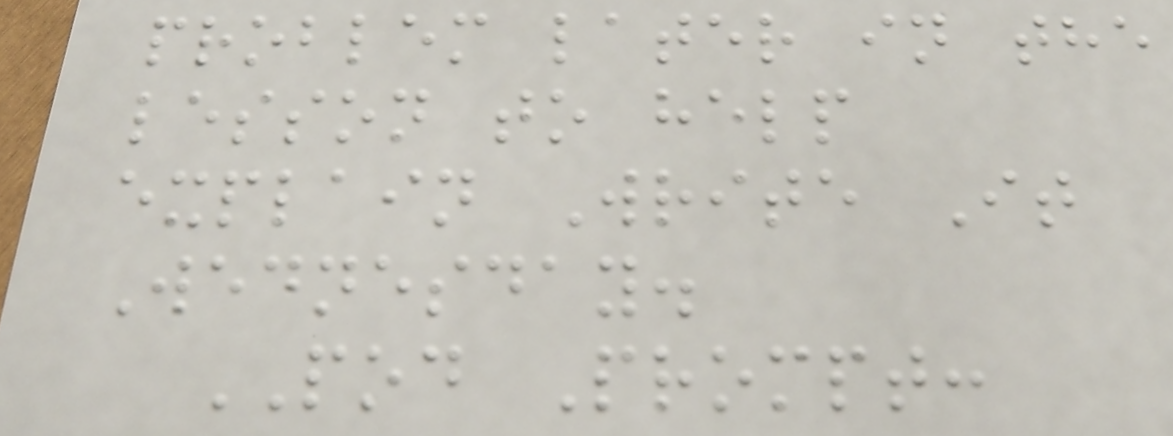problem later in the
lesson to help
explain Write It
Wednesday.
POD Prompt:
